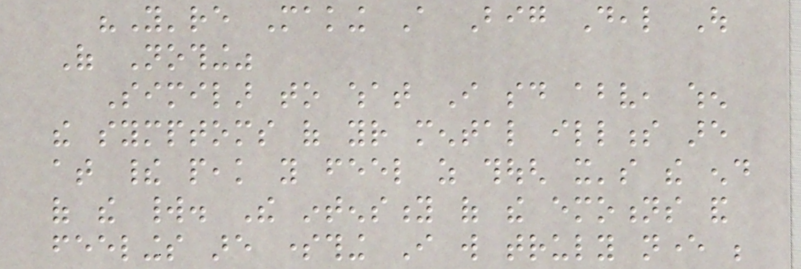"You're Making A Big Deal Out
Of Nothing"
Similar to what I said above, when
the symptoms of your mental illness are
at their peak you feel as though it's the end
of the world. The intensity of the emotions and
feelings are something I will truly never be
